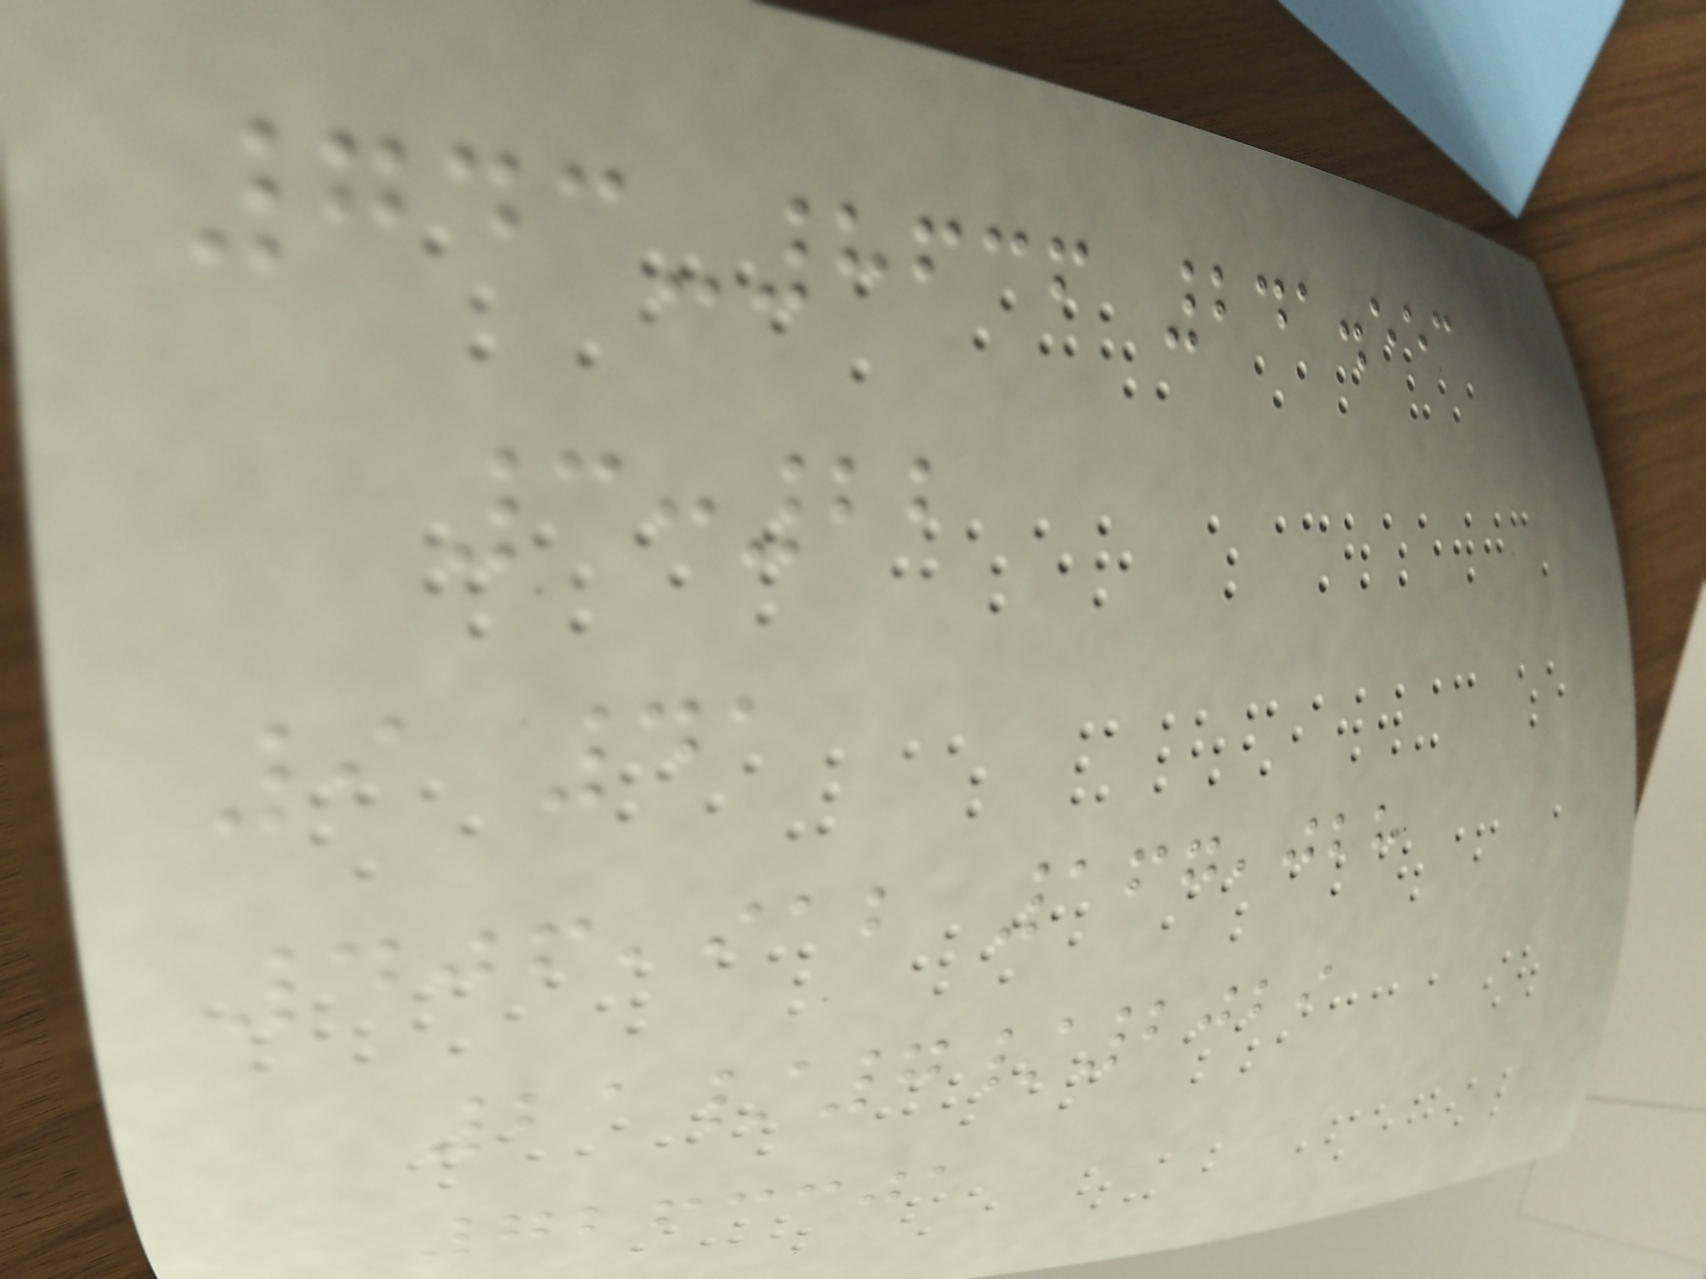743-8636 241.553
3:22
9 41
406,912 167,028
21/7/2029
7263301
